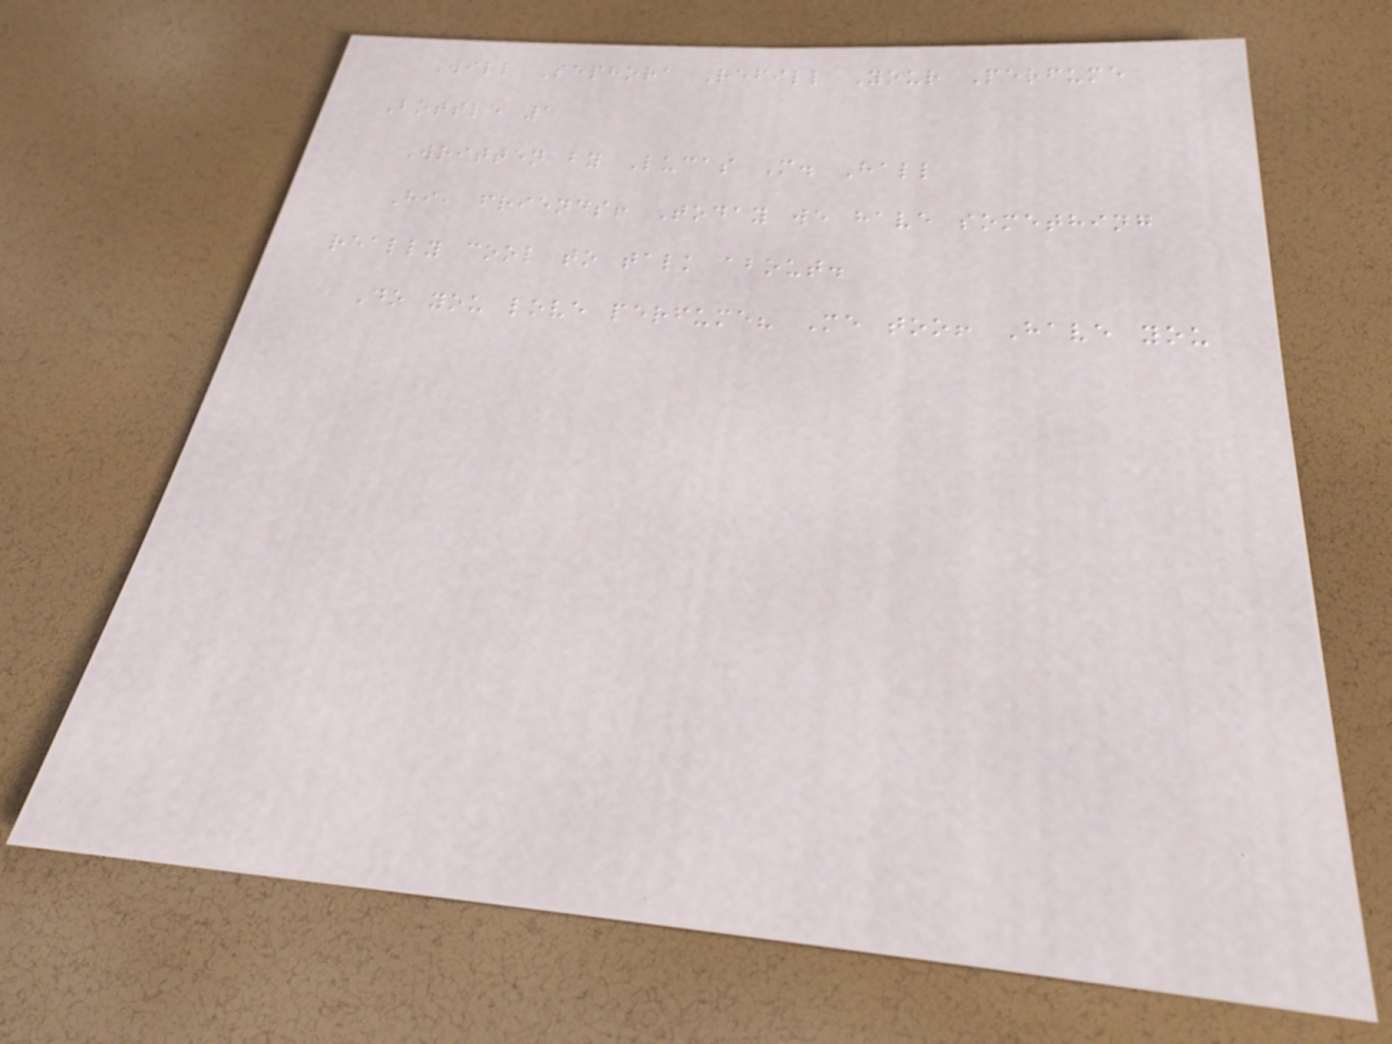Will Sephora Refill Your Perfume
Bottle 1
Written by Lucas M. Hall
Hi, friends! Today we have something
really cool to talk about.
Do you love perfume? Me too! Have you
